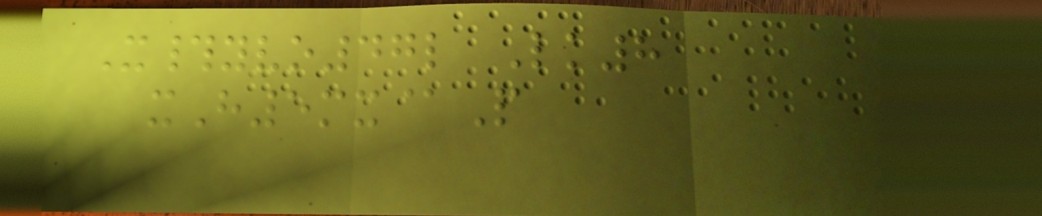X#yvo47l Lk8
xH5mx@P
